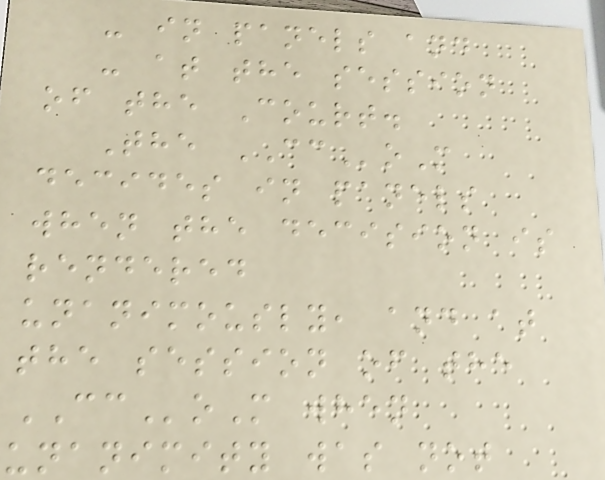- in panels and
- at the session
of the Court.
The CCoM
decides in panels
when the decision is
rendered
unanimously, and at
the session of the
CCoM when
unanimity was not
